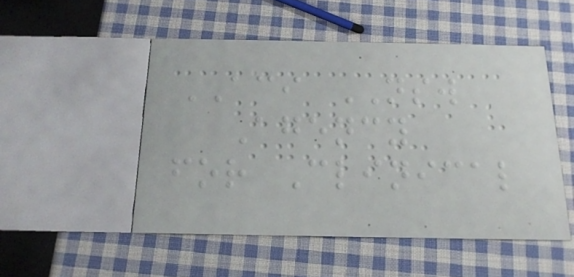ACI NSW
Agency
for Clinical
